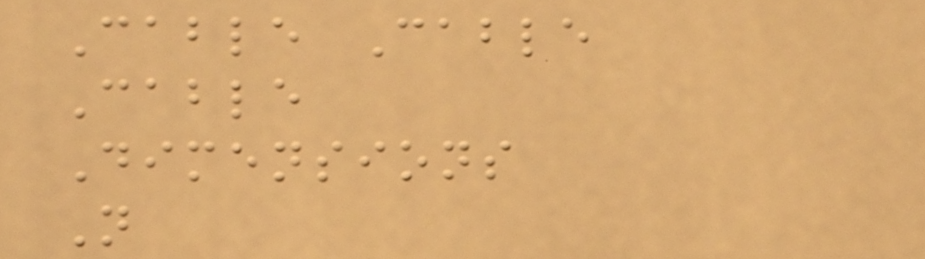Cable Cable
Cable
Dimensions
N
